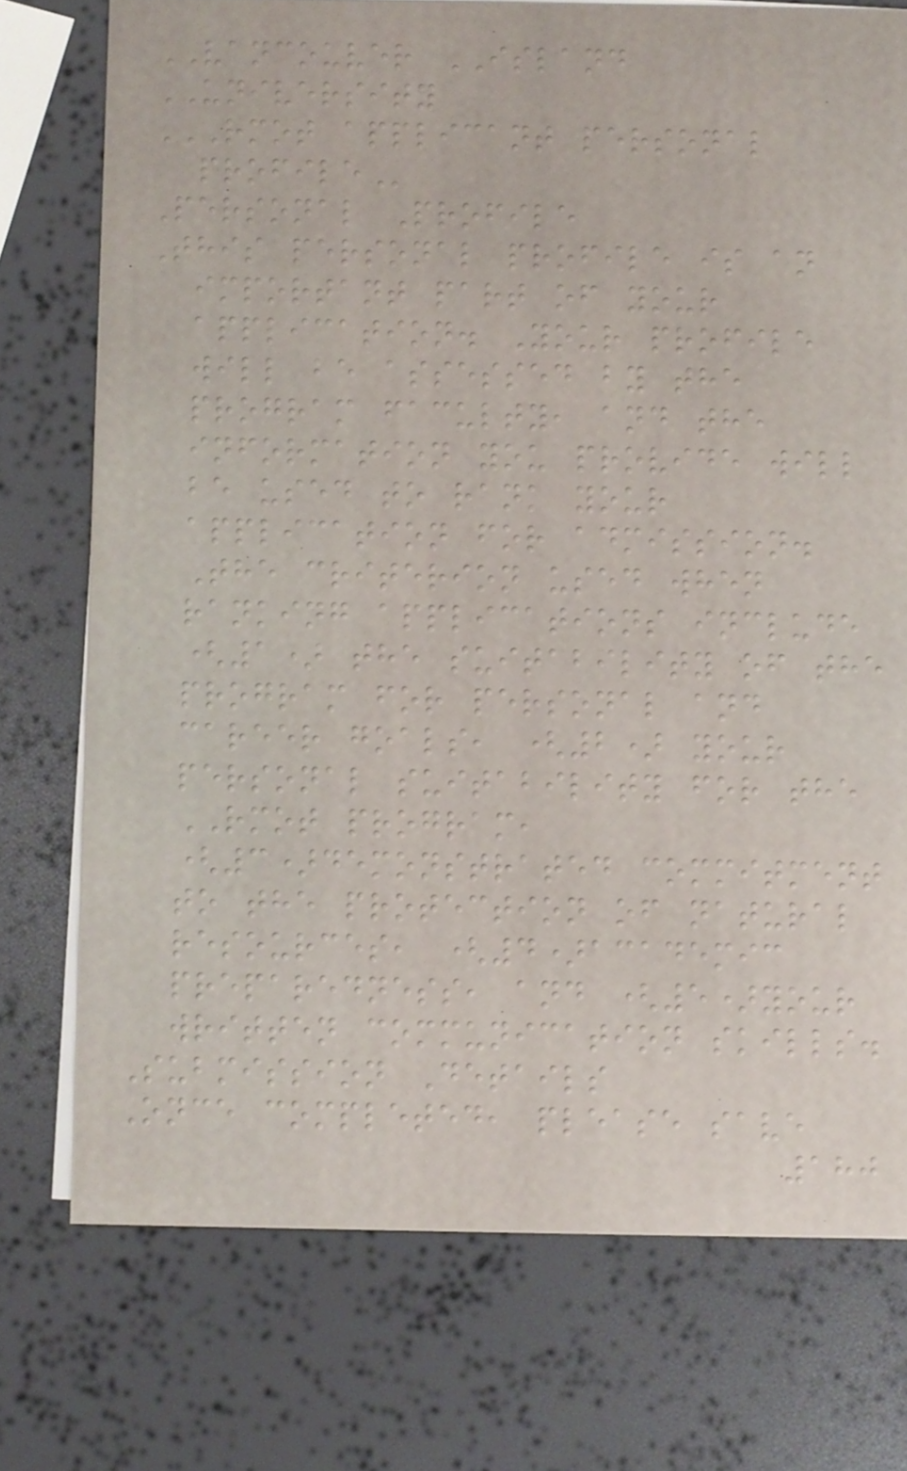VANCOUVER ISLAND
UNIVERSITY
RMOT APPLICANT PERSONAL
PROFILE
Personal Profile
This personal profile is an
important part of your
application. Your profile
will be assessed by the
program faculty, and the
information you provide will
be used to rank your
application for admission.
The criterion used when
ranking applications include
(1) the suitability of the
program for personal and
career goals, (2) your
personal suitability for the
RMOT program,
(3)demonstrated commitment
to the protection of natural
resources, (4)academic
preparedness, and (5)your
written communication skills.
Submission Details
Once completed, please save
180
